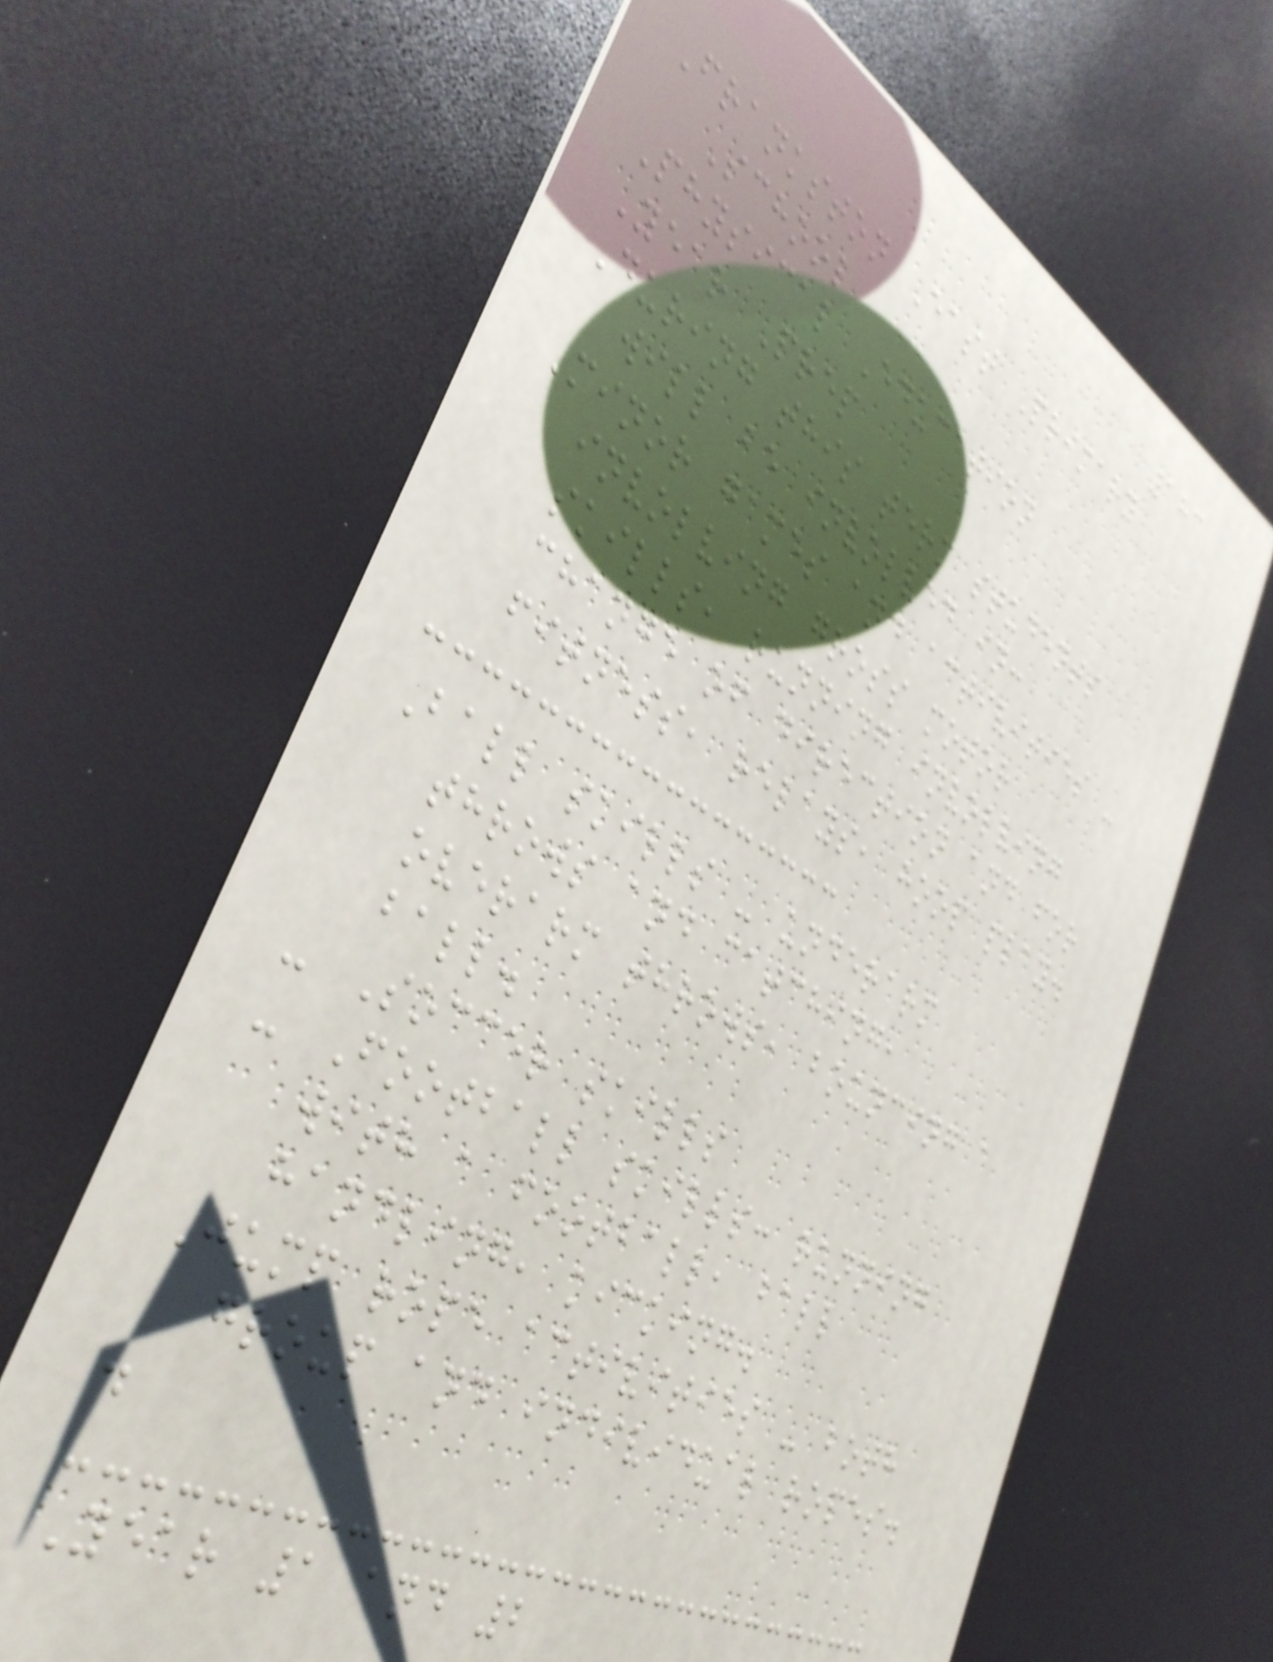183
Frankston East Primary
School
Physical Education
Year Prep
During this term students
will be involved in:
Minor games and activities -
involving gross motor
skills, running involving
change of direction and for
fitness, relays, hoop play.
Ball skills - underarm
throws and catching,
overarm throws, bouncing a
ball.
- Soccer skills
- Football skills: running
with a football, ball
handling, kicking.
Jump rope activities - both
group and individual ropes.
.
Year 1 and 2
